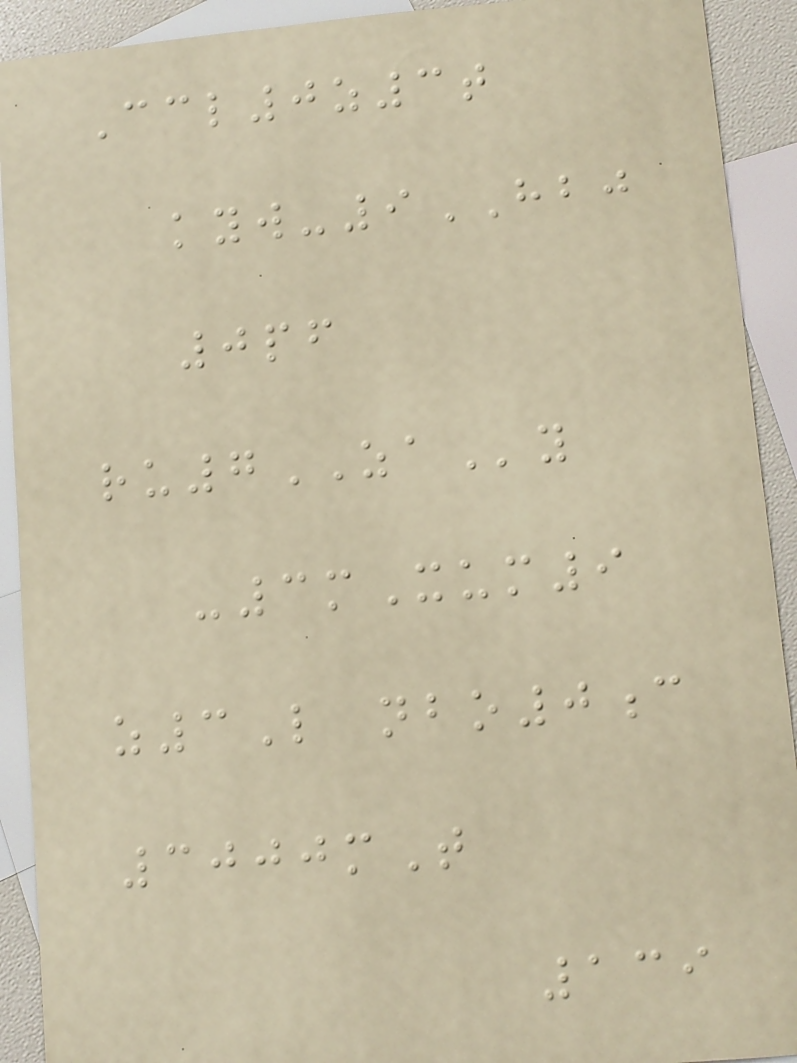Ccl0z3t
kyw-9HBJ
0pf
ru7ZAy
-3mXum9
z3L nbo0c
3000mT
139
